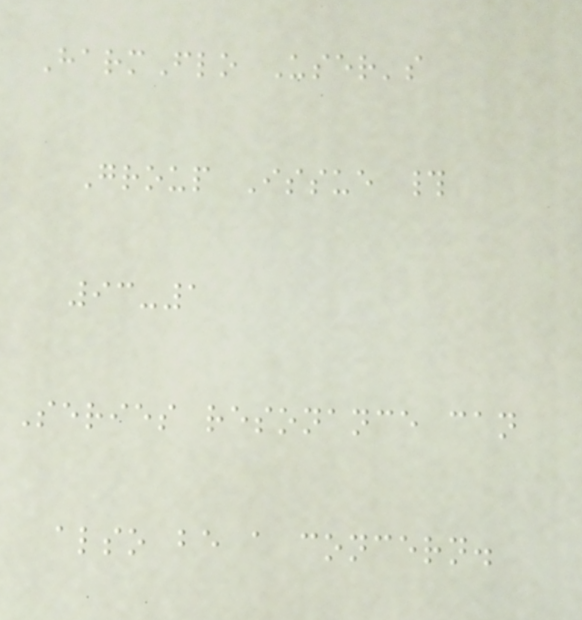HarmFlo User's
Group Issue #
93-1
Series resonance can
also be a concern.
